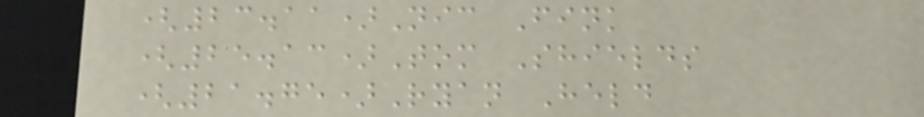(23.11)Nic Fink
(25.13)Tom Shields
(21.75)Ryan Held
